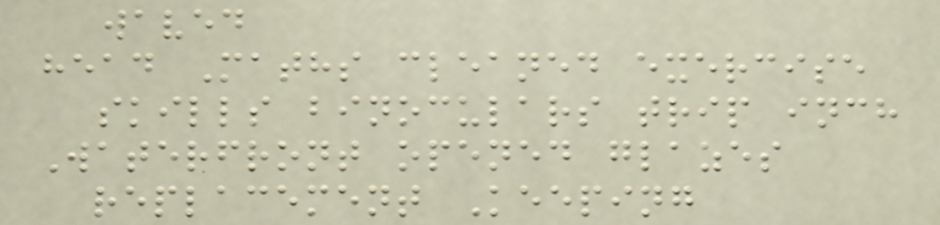waved
head Maths cleaned exercise
skills binoculars trip inch
Waterfront opened glazes
replacement Keeping
